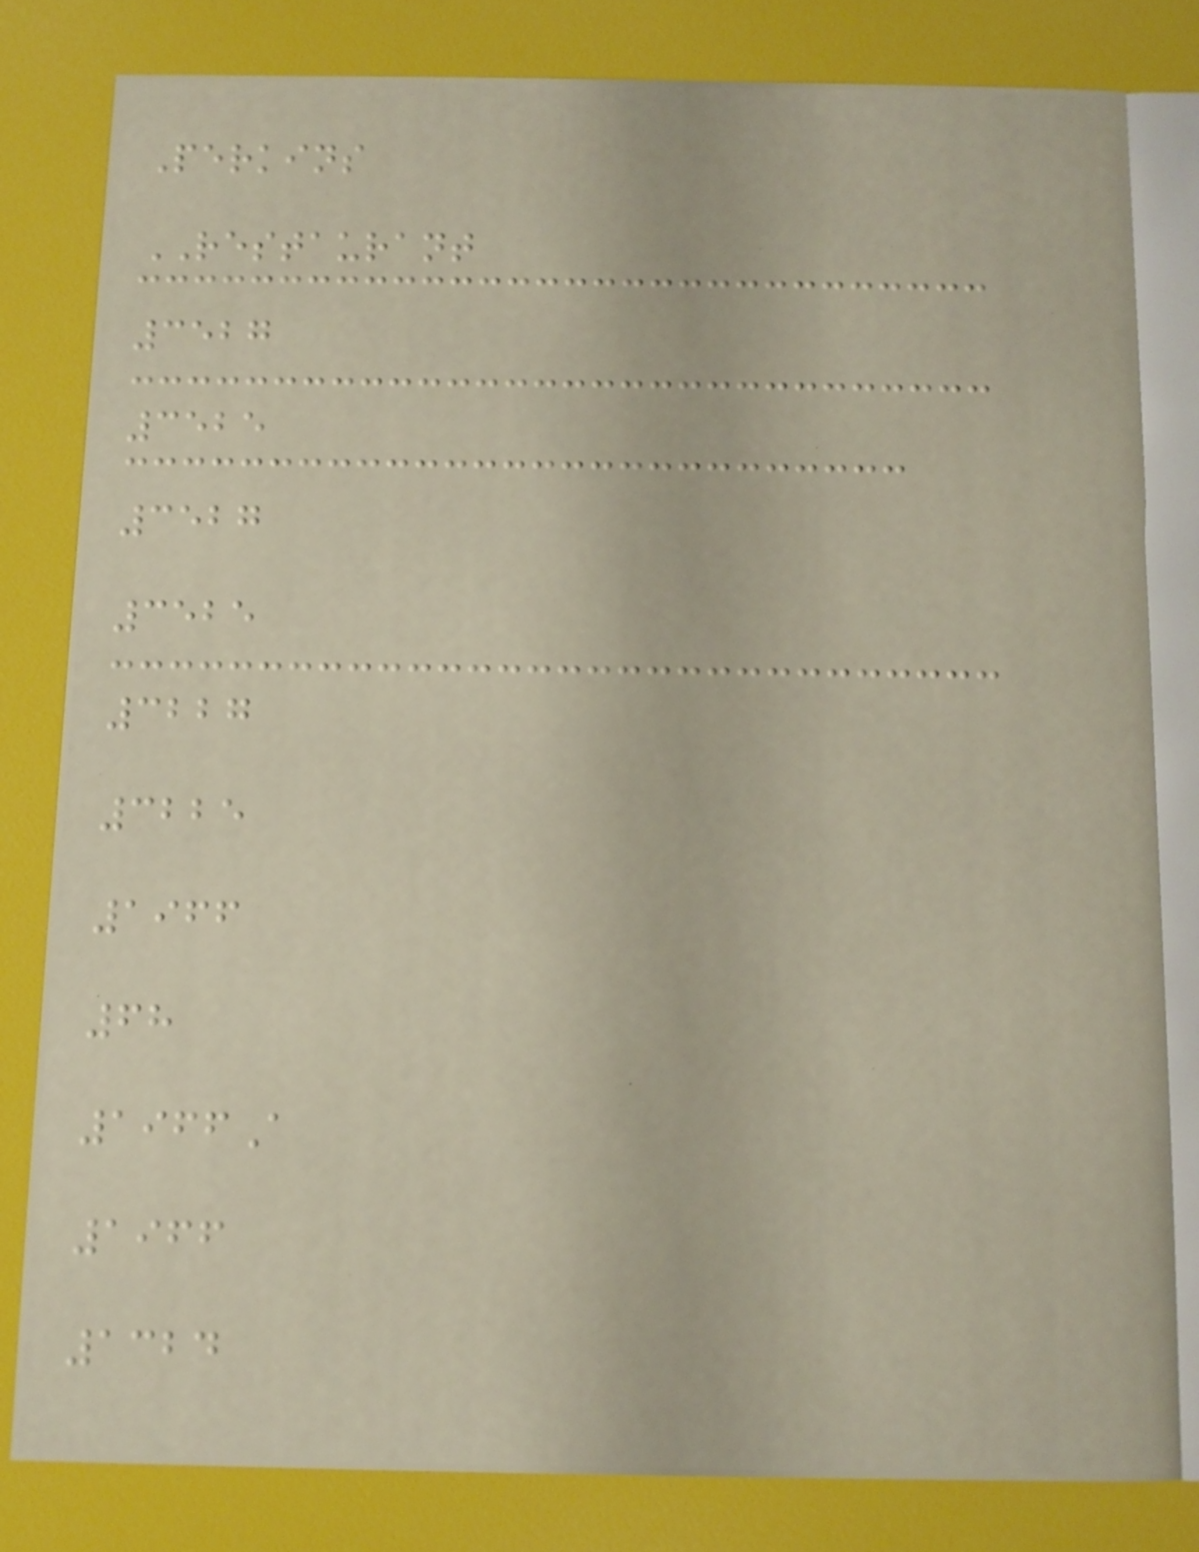Perkins
RESTAURANT
3527
3525
3527
3525
3227
3225
1966
68
1966A
1966
1324
